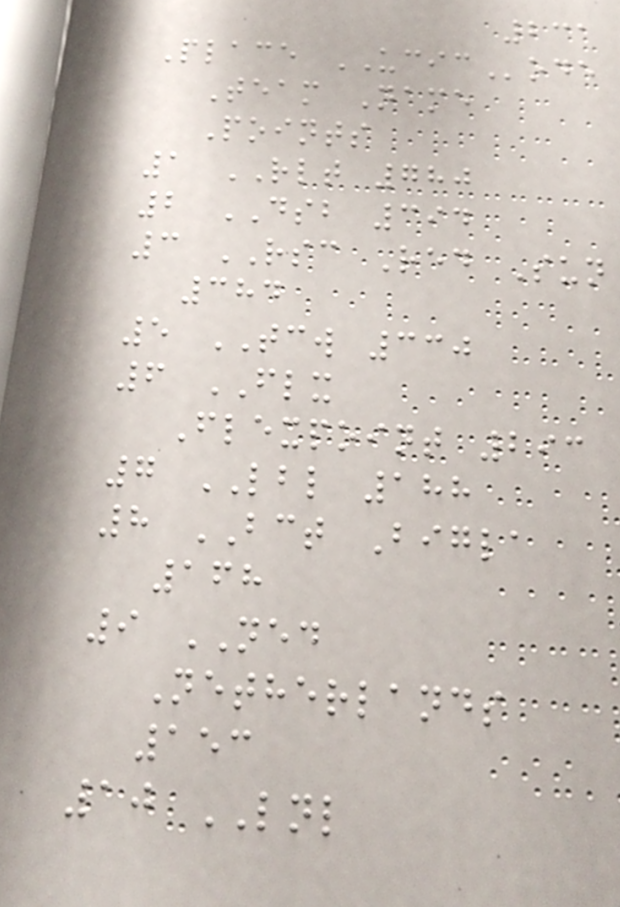231
Place UCICode
Team Name
Points
1 RLT 780
2 DSB 394
3 RSC Red Sun
384
5 TCW 330
6 FLX
Flexpoint 293
7 LBL 188
8 BCT Bigla
168
9 NED
Netherlands
153
10 LNL
